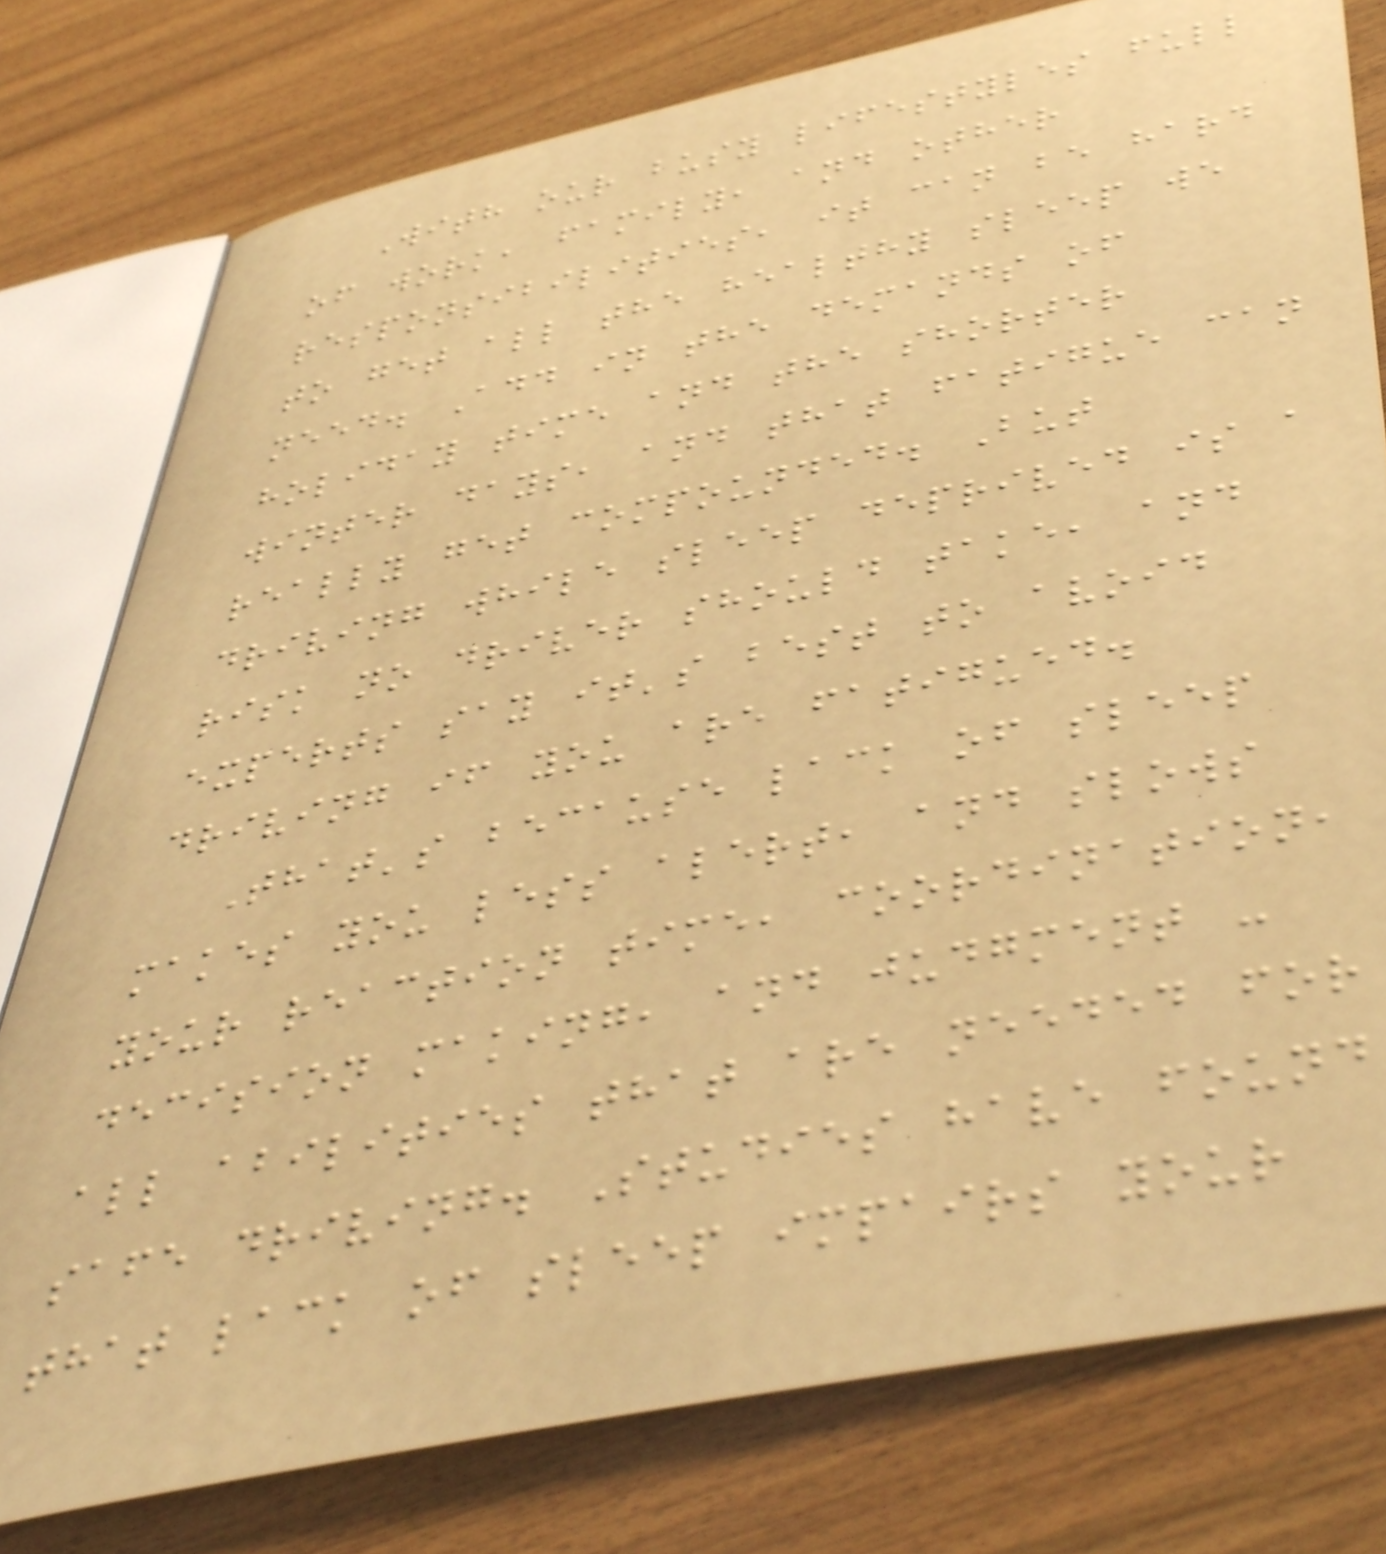With our busy lifestyles full
of work, family, and other
responsibilities, it can be hard
to get all the healthy sleep we
need. Add in the demands of
holiday time and the shorter
winter days, and that fatigue can
really get compounded. But
driving while sleep deprived is a
risk no driver should take, and
experts say it's best to avoid
driving if you are fatigued.
That's because lack of sleep
makes you less alert, and slows
your reaction time, coordination,
decision making, and judgment -
all abilities that are needed for
safe driving. Studies have found
that lack of sleep impairs your
